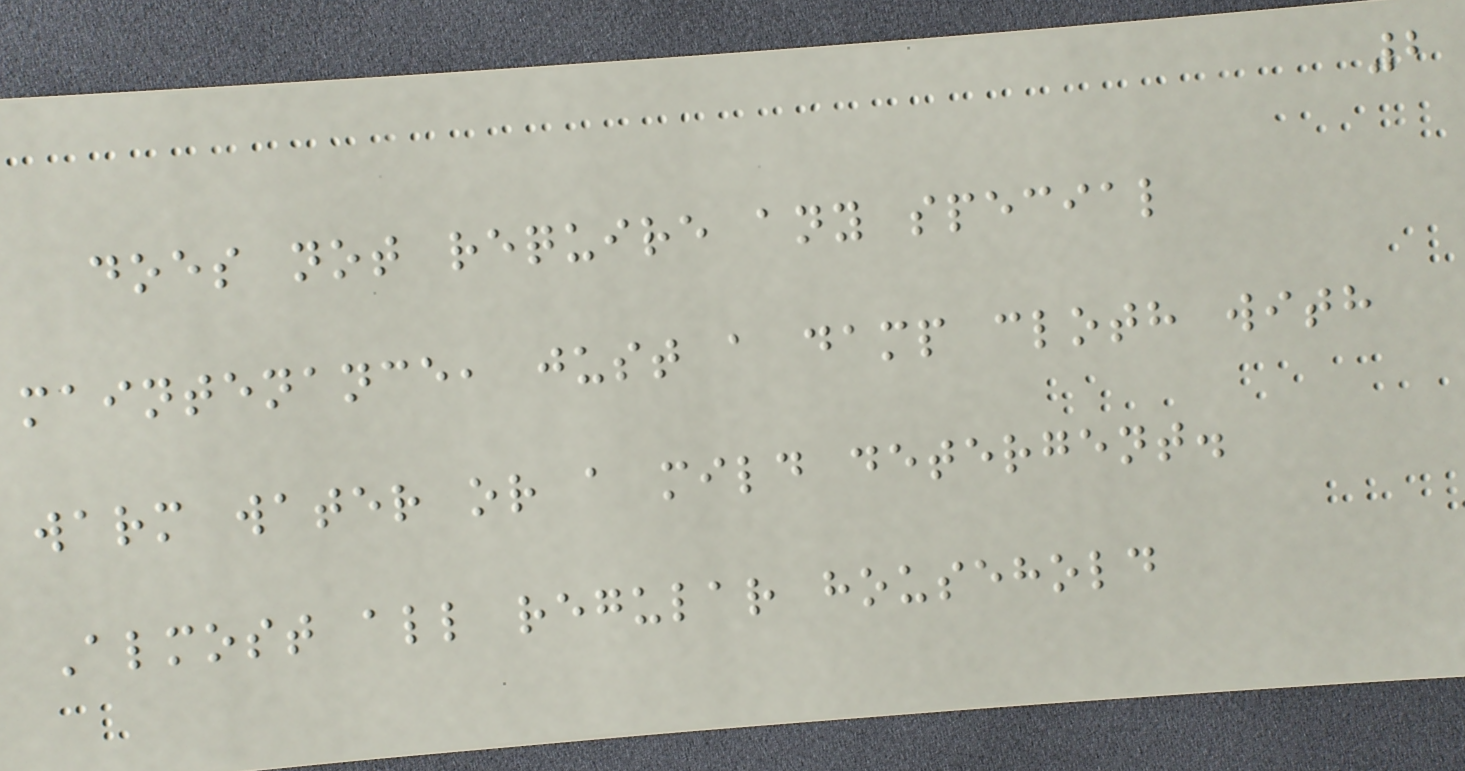2
does not require any special
maintenance, just a damp cloth with
warm water or a mild detergent.
Almost all regular household
